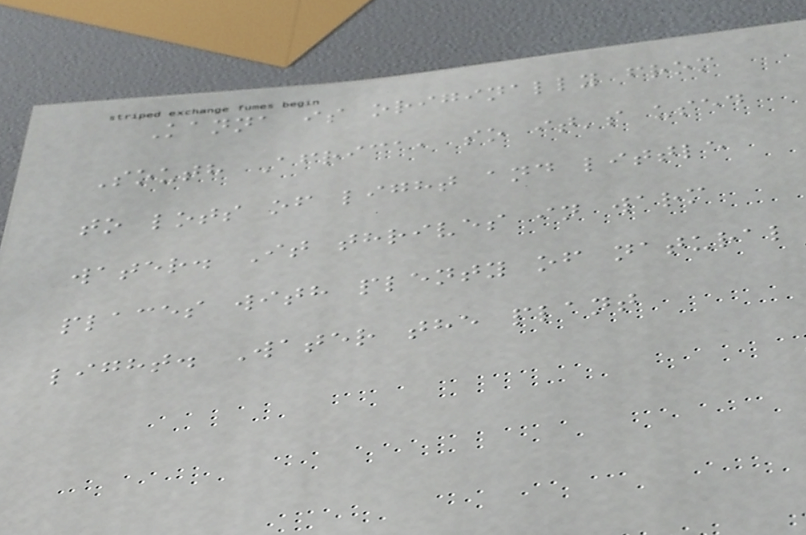Kanna is originally from
South Africa, so it's used
to lots of light and little
water. It thrives in warm
places with plenty of natural
light. Water the plant
